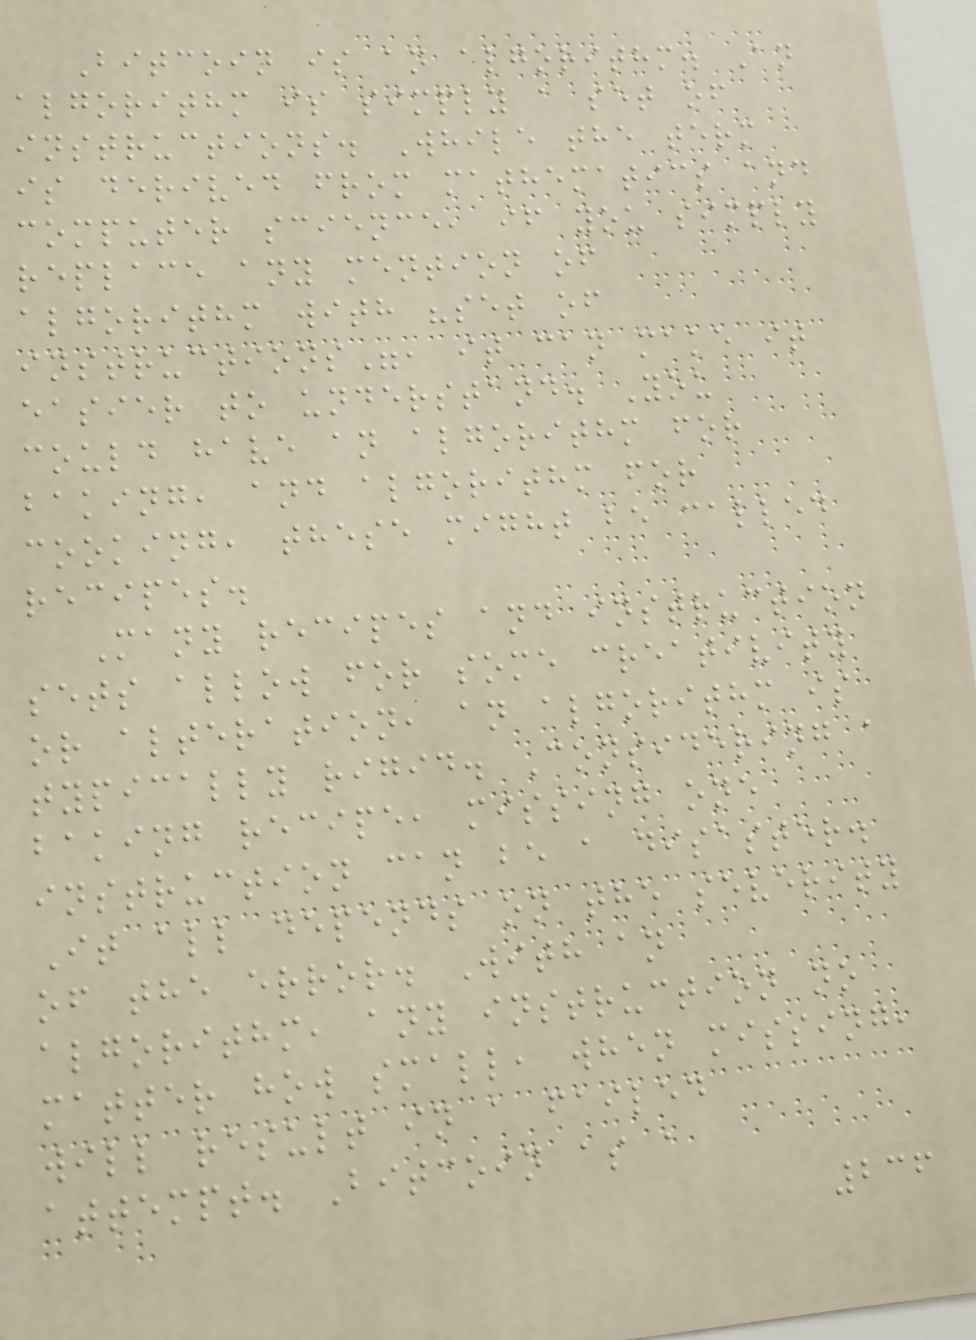Bitcoin is an algorithm. An
algorithm is simply a set of
instructions. While the term
is derived from mathematics and
computer science, if you simply
replace any mention of
algorithm with "set of
instructions", it can make it
easier to understand. You
could have an algorithm for
baking, and algorithm for
cooking, these might be called
recipes.
Many recipes and instruction
sets allow for some creativity
or alteration, an algorithm is
typically rigid. Considering a
baking recipe, missing one
instruction can be a disaster.
It all depends on the severity
of the error. With an
algorithm, any instruction no
matter how small, when missing,
will result in a failed
attempt. Bitcoin as a
236
